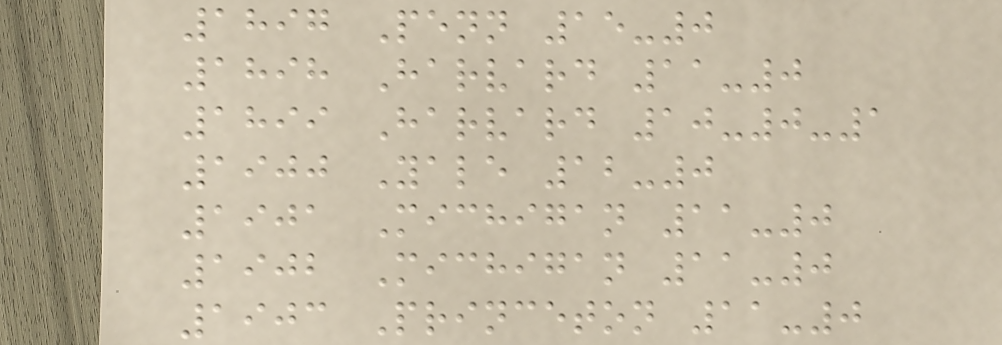1897 Penn 15-0
1898 Harvard 11-0
1899 Harvard 10-0-1
1900 Yale 12-0
1901 Michigan 11-0
1902 Michigan 11-0
1903 Princeton 11-0
